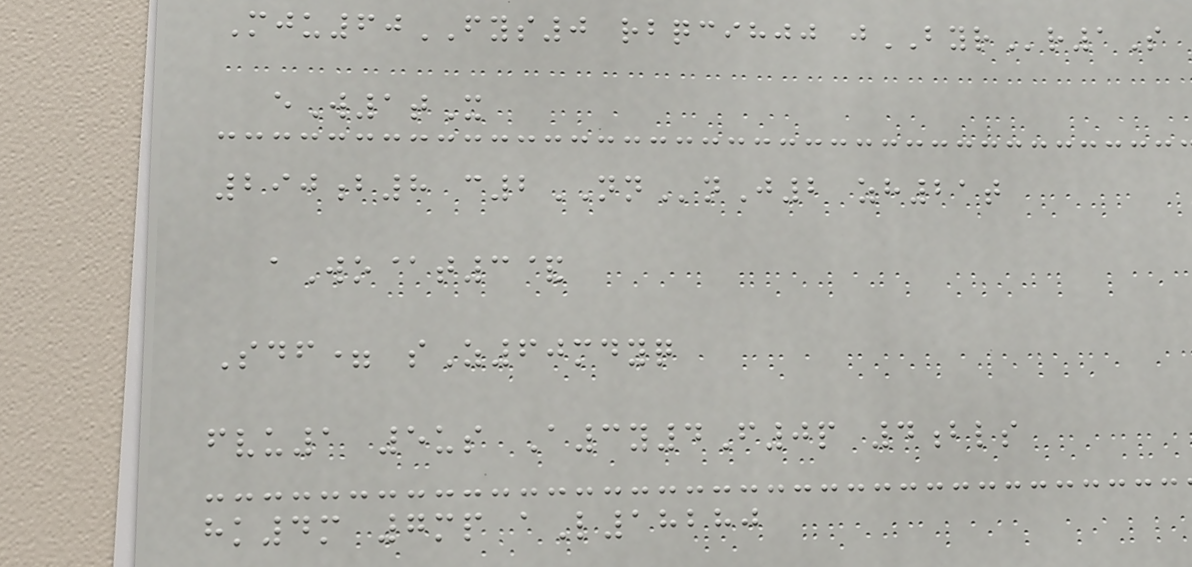Mju60FYS0 rbqcihjj jBYRr1S
eW1tX
290b8 c2NNnJ2 zh21t
aWo@t3&
Sdf= sZ60mdyq
fvu1 5us A3y4F0p 4bls
hk4m 7mp aL18280
